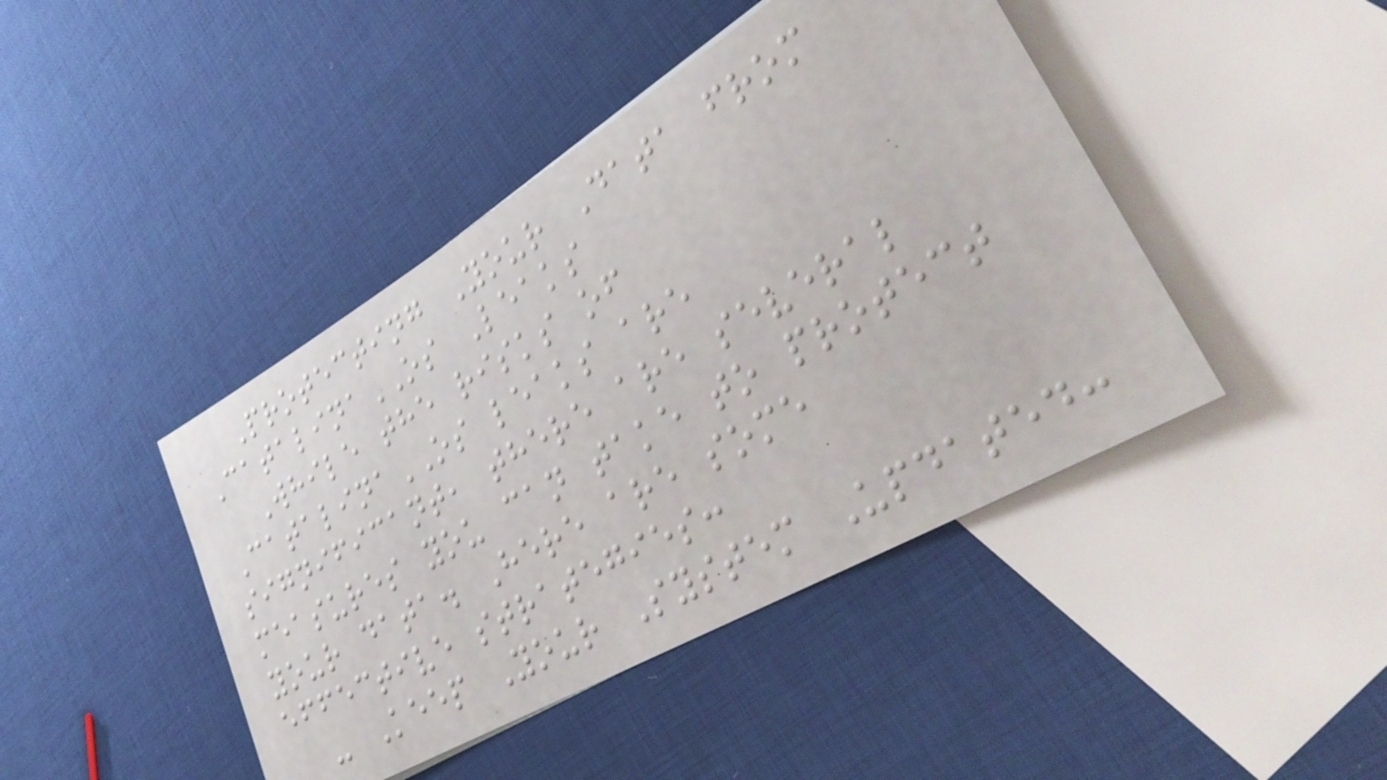Protecting Your Data from
CatalinaOS Leaks
While the risks of
CatalinaOS leaks are
significant, there are several
measures you can take to protect
your data. Here are some
effective strategies:
- Keep Your System Updated:
